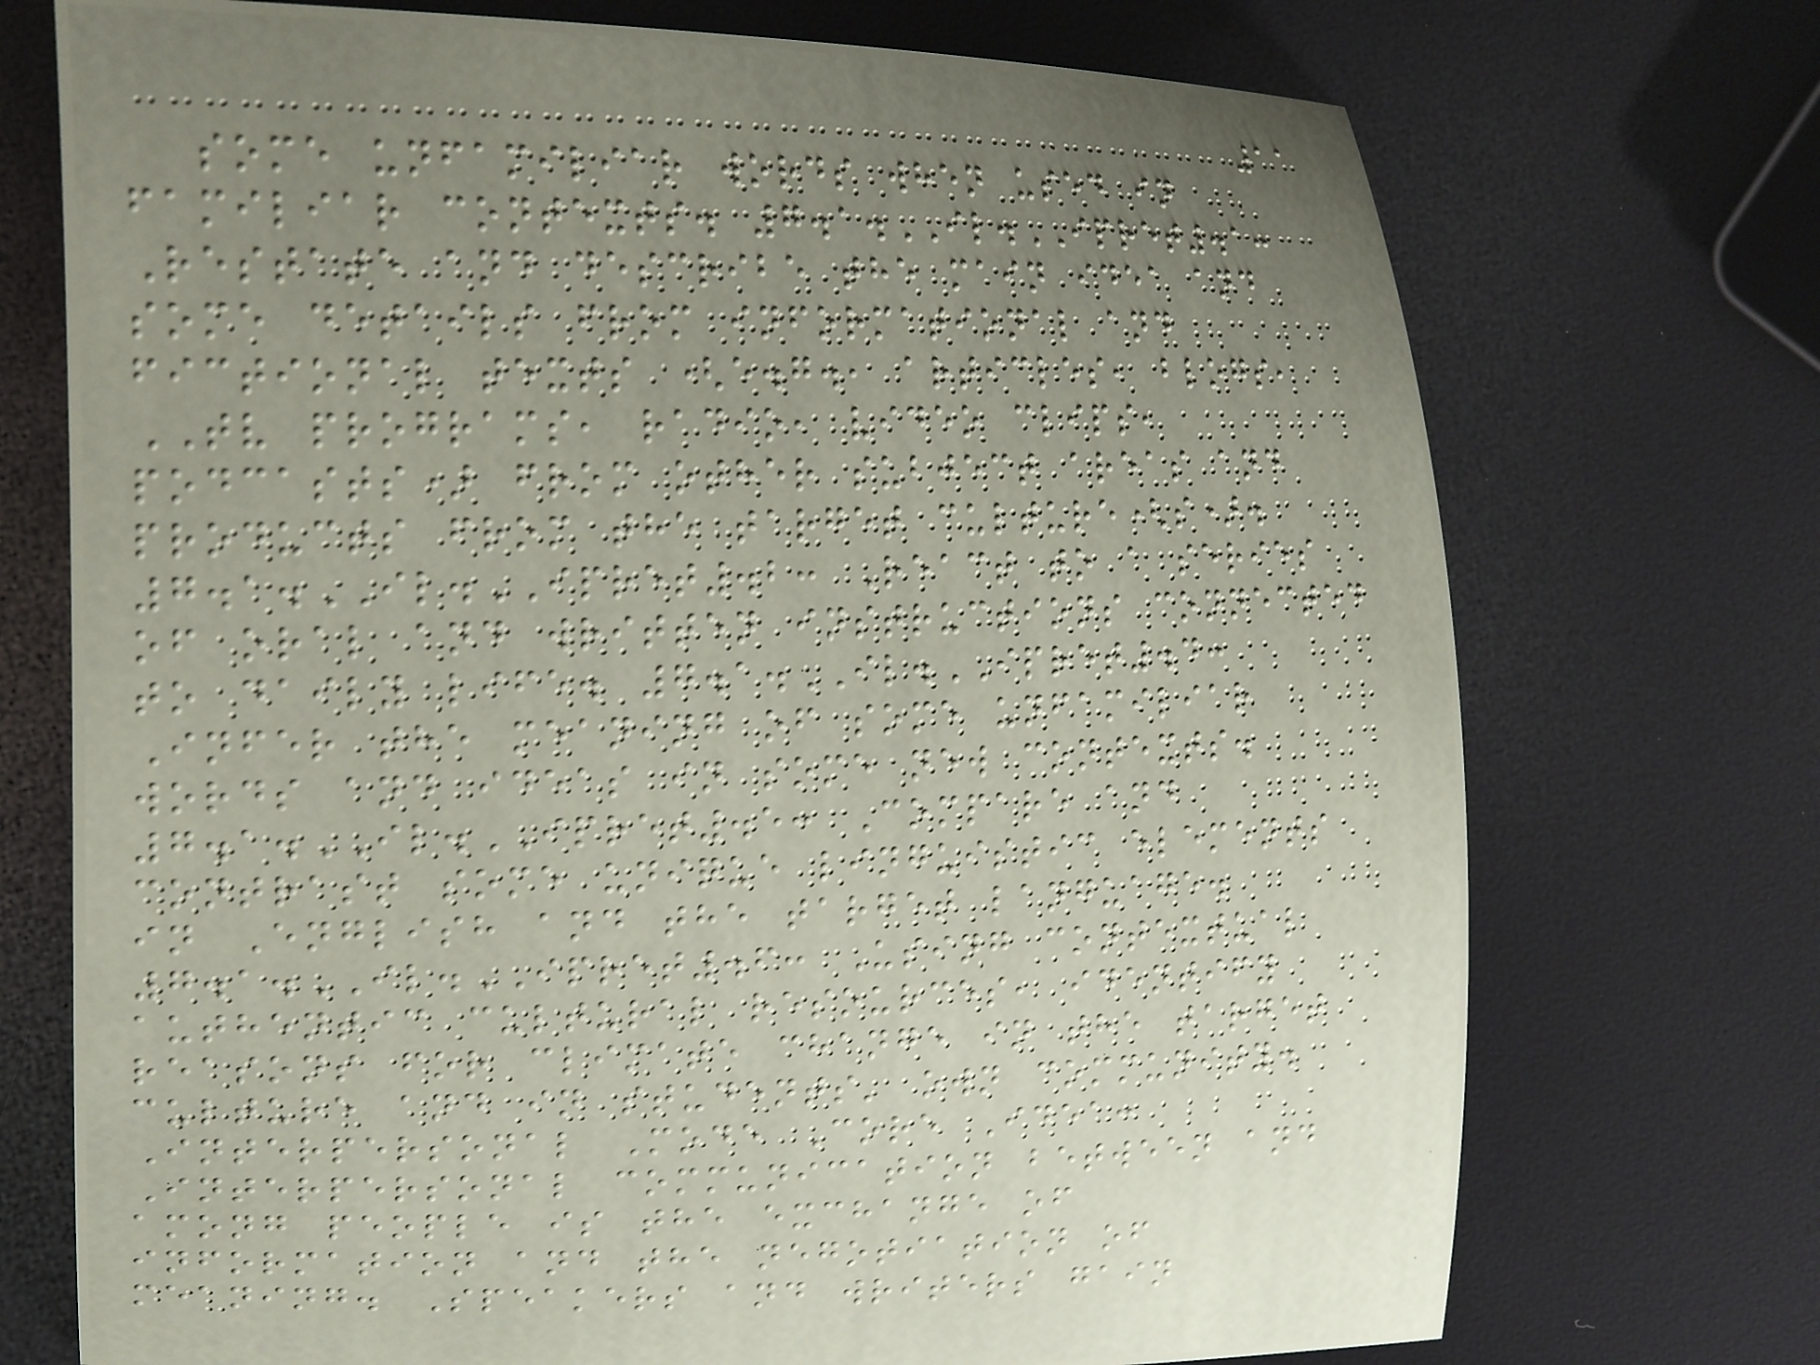11
some unfamiliar words when used in
familiar contexts. 7.1.IL.IPRET.1:
Restate and describe the main idea and
some details from informational and
fictional texts (e.g., articles, blogs,
TV programs, radio, video clips,
podcasts) from other subject areas and
products from the target culture(s).
7.1.IL.IPRET.2: React to a series
of oral and written instructions connected
to daily life. 7.1.IL.IPRET.4:
Infer the meaning of some unfamiliar
words and ideas in some new contexts.
7.1.IL.IPRET.5: Compare and
contrast some unique linguistic elements
in English and the target language.
7.1.IL.IPRET.6: Using contextual
authentic cultural resources, identify
reasons for climate change in the target
culture and in students' own community.
Interpersonal Mode Core Idea:
Interpersonal communication between and
among people is the exchange of
information and the negotiation of
meaning. Speakers and writers gain
